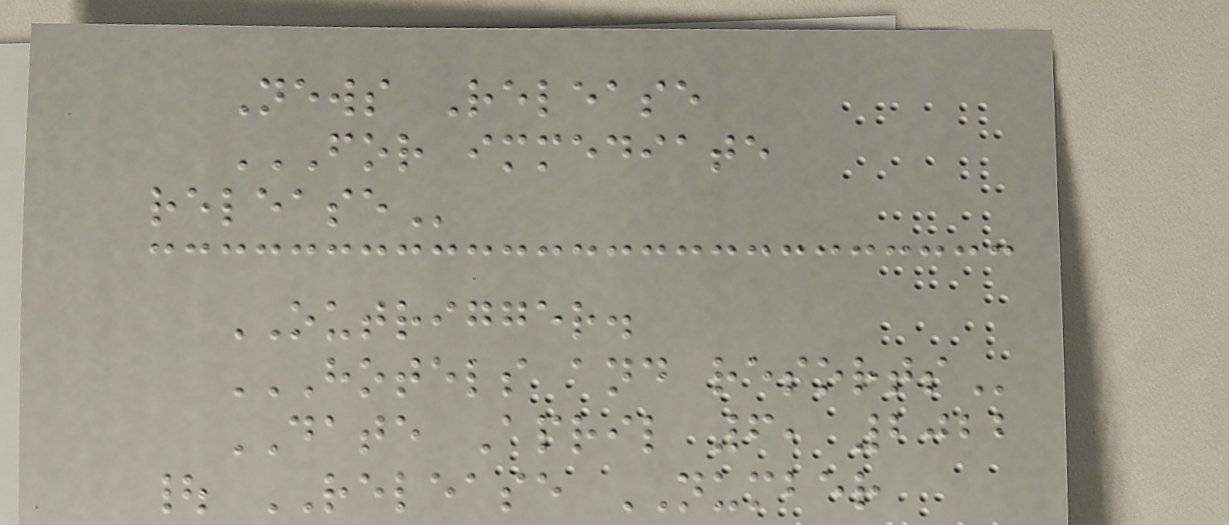News Release
FOR IMMEDIATE
RELEASE
OUTRIGGER.
HOTELS AND RESORTS
DATE April 6, 2022
| RELEASE NUMBER
